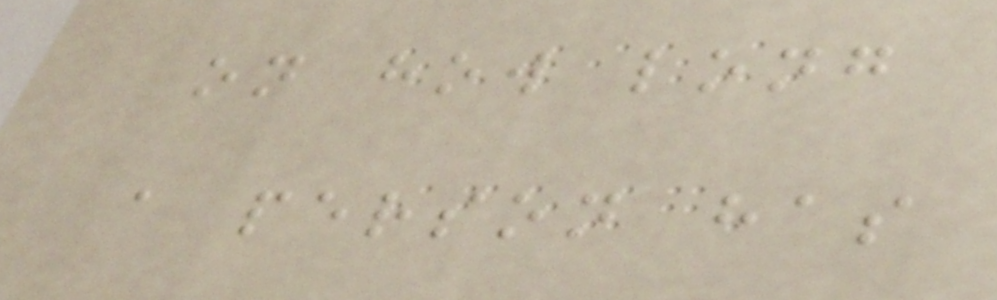on how long
a person has
